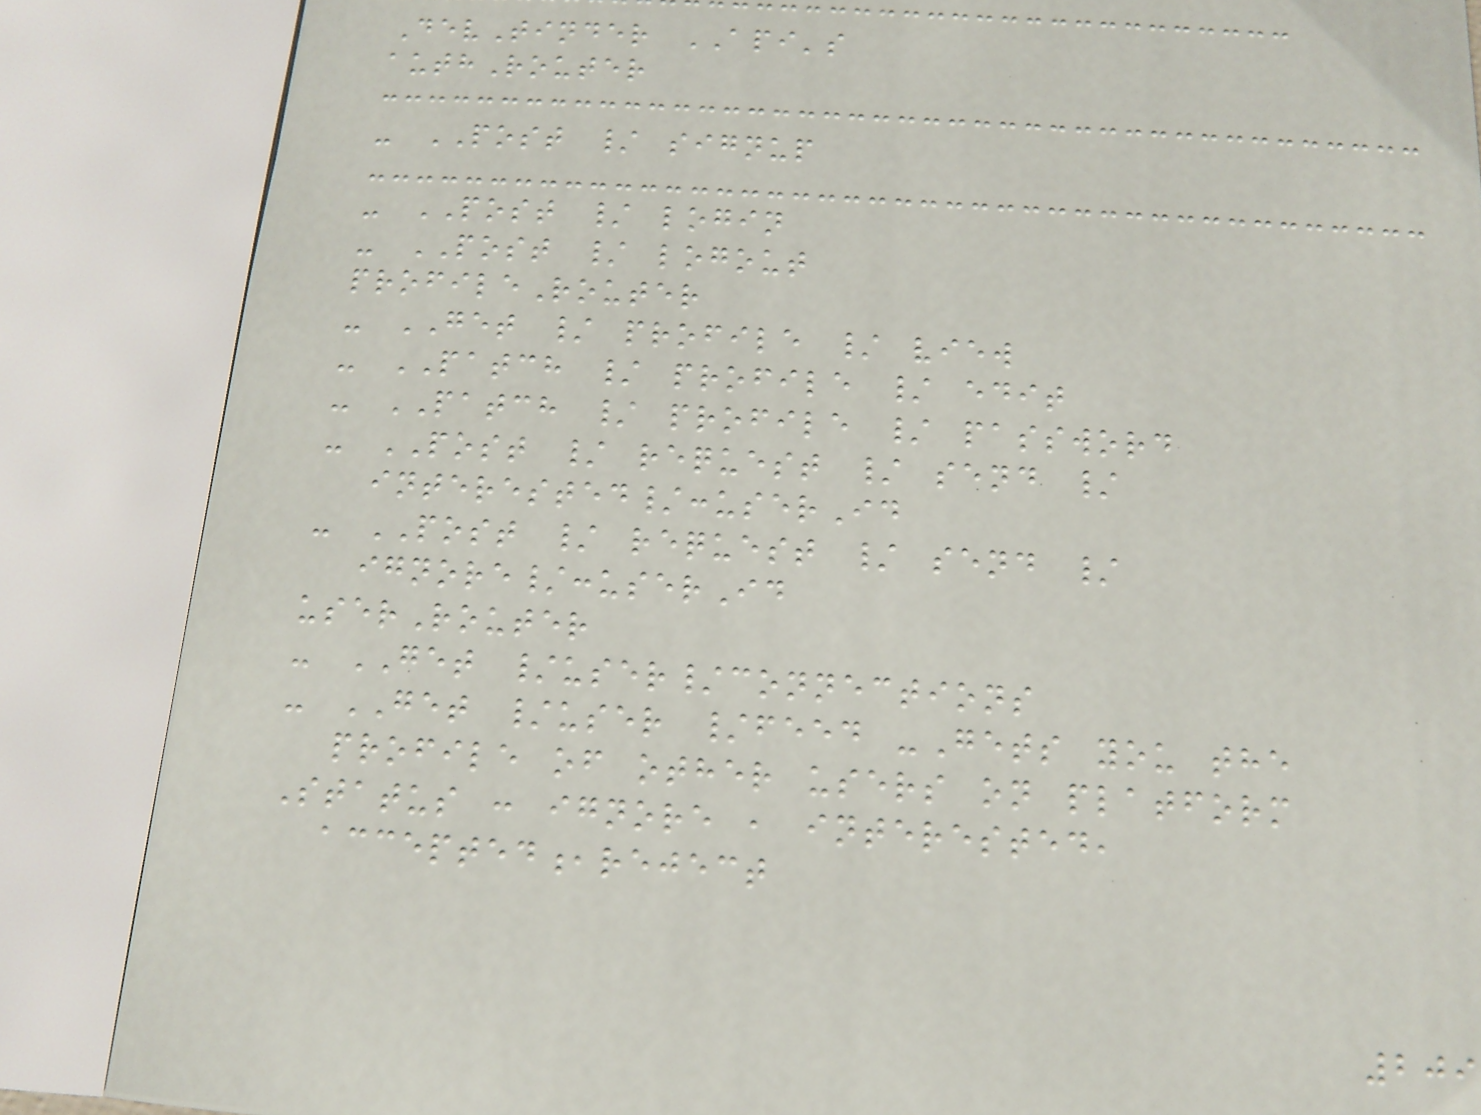DevTinder API's
authRouter
- POST / signup
- POST / login
- POST / logout
profileRouter
- GET / profile / view
- PATCH / profile / edit
- PATCH / profile / password
- POST / request / send /
interested/:userId
- POST / request / send /
ignore/:userId
userRouter
- GET /user/connections
- GET /user /feed -Gets you the
profile of other users on platform
Status : ignore , interested,
accepted,reject
209
